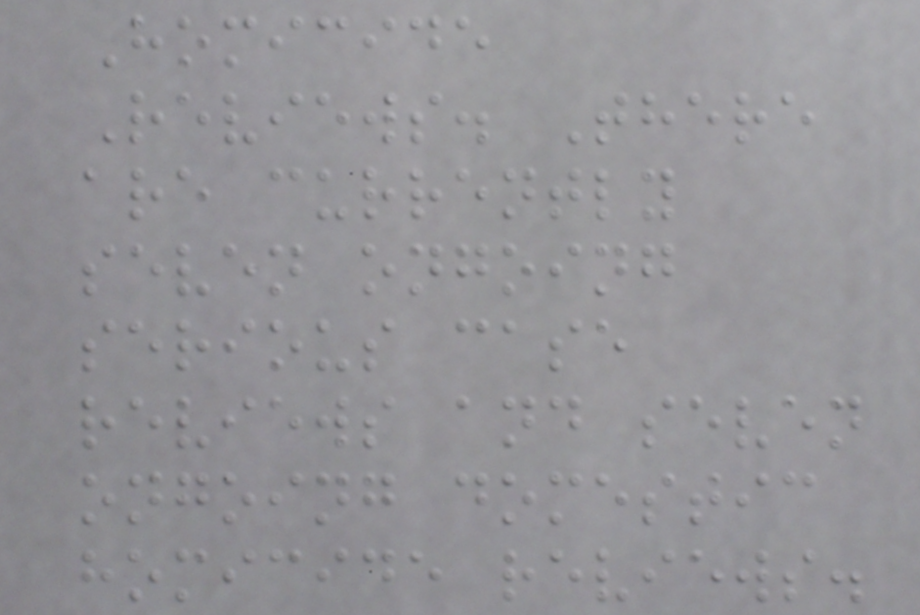Homicide
Reviews. There
are currently
seven ongoing
serious case
reviews and seven
ongoing domestic
homicide reviews.
